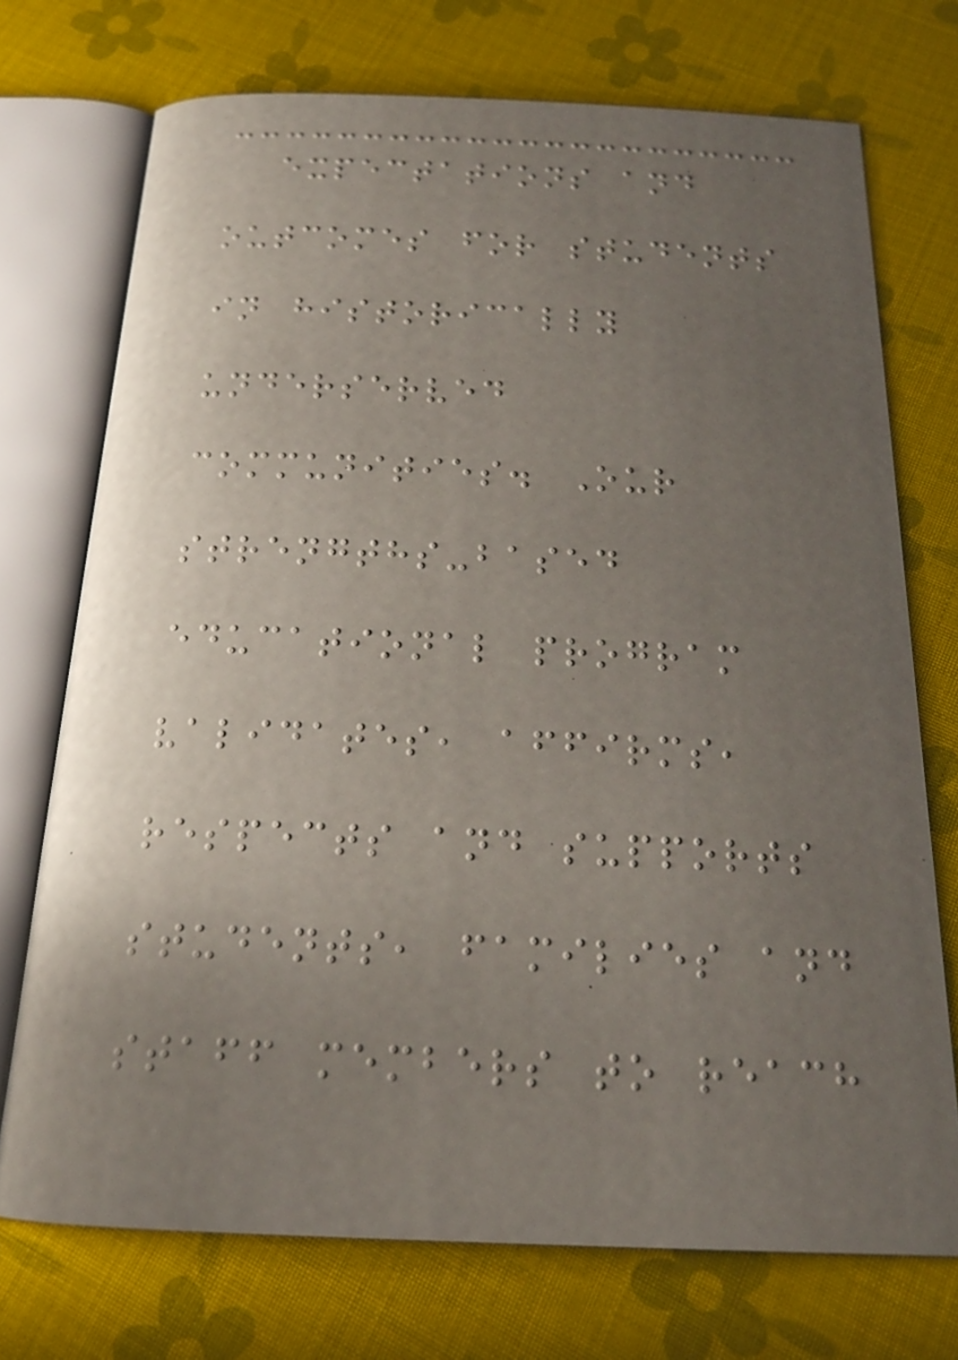expectations and
outcomes for students
in historically
underserved
communities. Our
strengths-based
educational program
validates, affirms,
respects and supports
students, families and
staff members to reach
